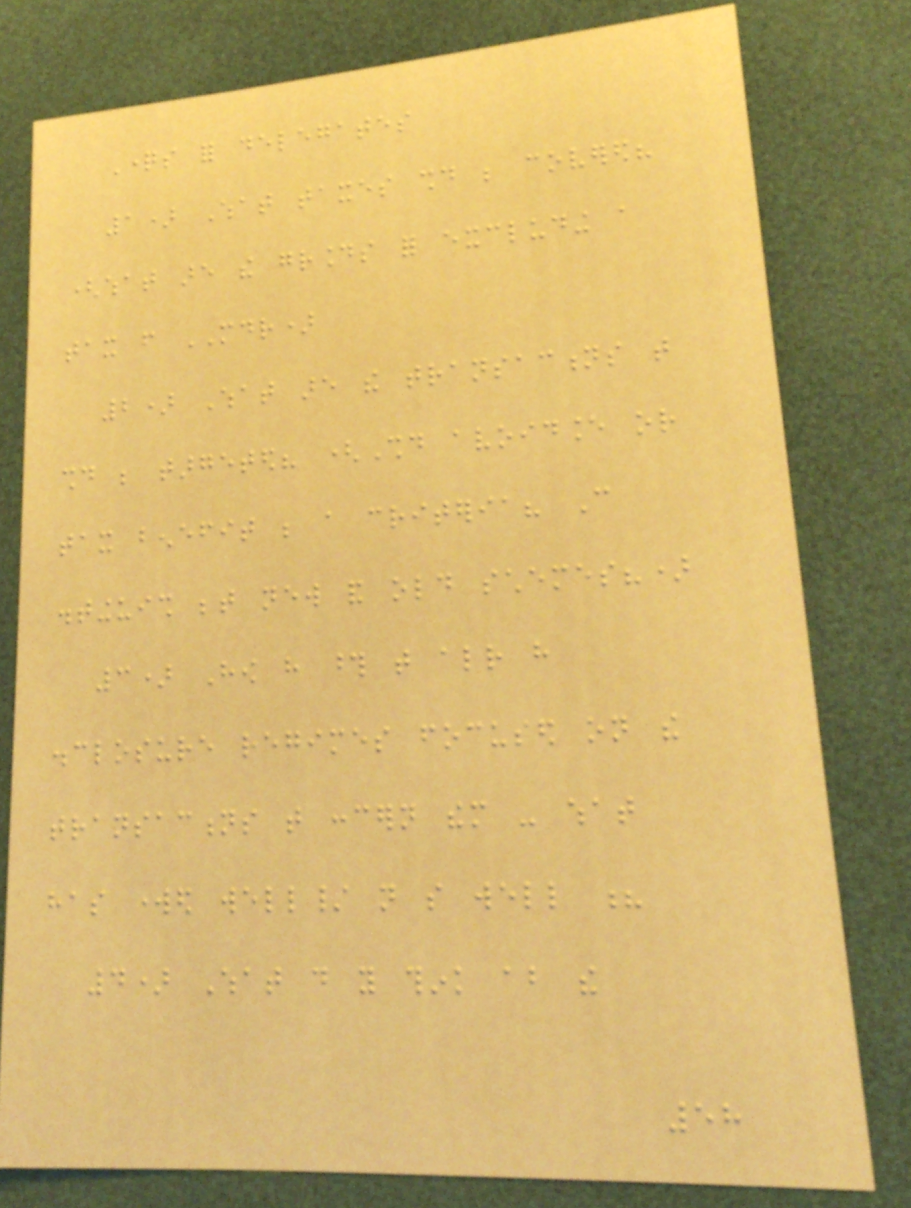Questions for delegates
1) What taxes should be covered?
(what are the grounds for excluding a
tax from MDR)
2) What are the transactions that
should be targeted? (Should avoidance or
tax benefit be a criteria? Can
distinguish between new and old schemes?)
3) How have those that already have
disclosure regimes focused on the
transactions that concern them - what
has worked well/ not so well ?
4) What do you think about the
58
